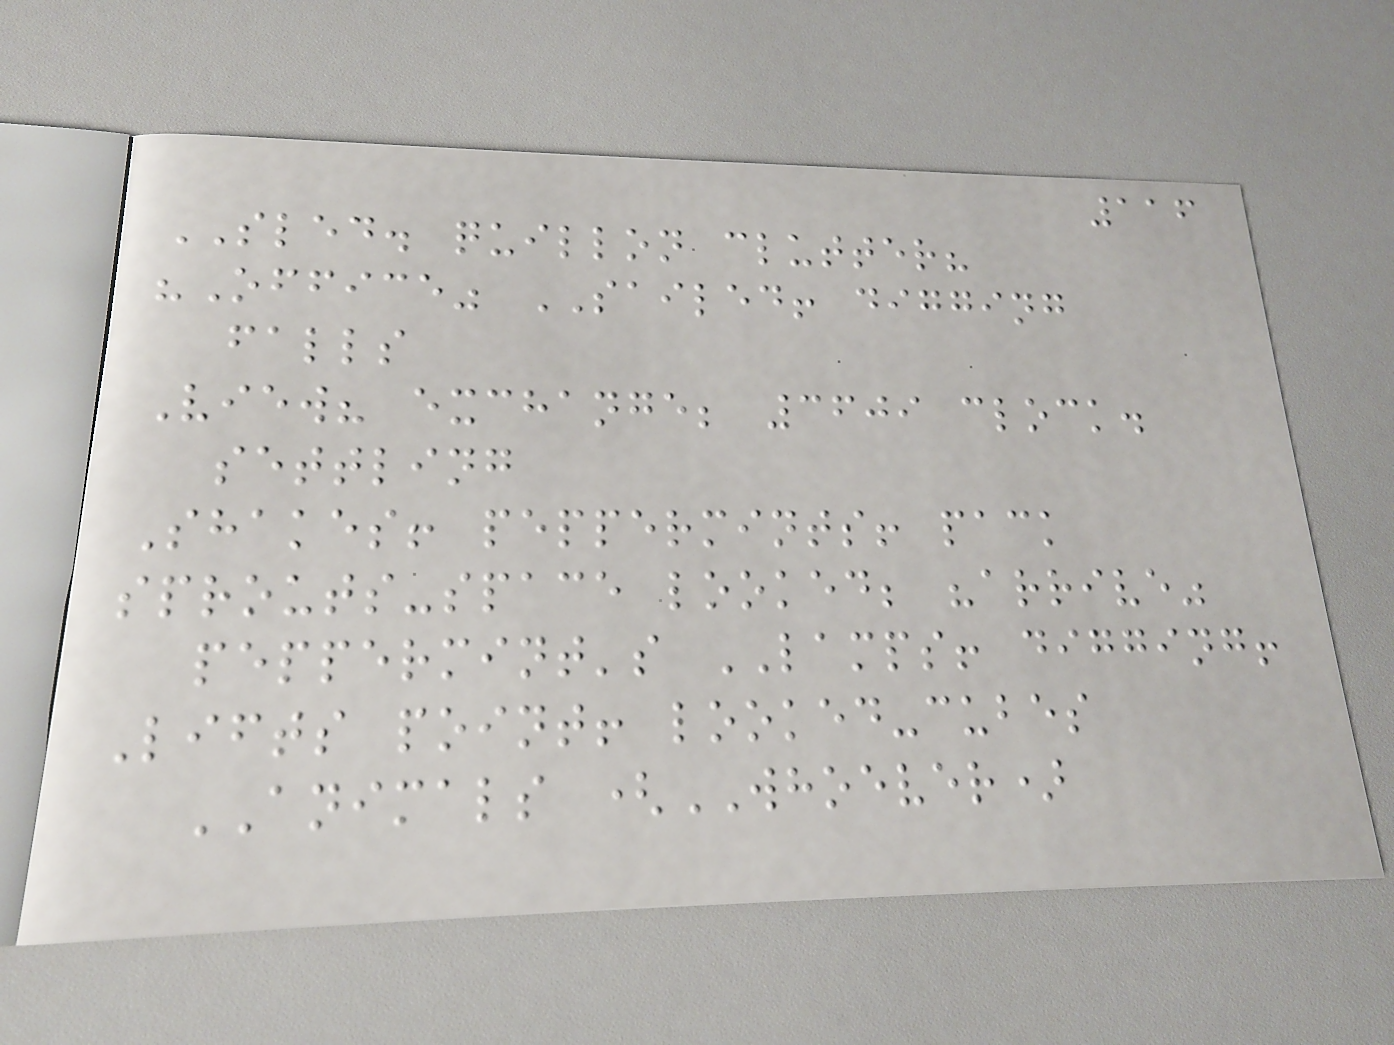116
SLED. quillon clutter?
"Office" SAILED! digging
falls
View? exchange; 3609 clock.
settling
Shakes! peppermints! pack
sprouts-space looked; "arrive"
peppermint's LAMPS! digging!
Lifts point! looked-cubes
ANIMALS (WHOEVER)
